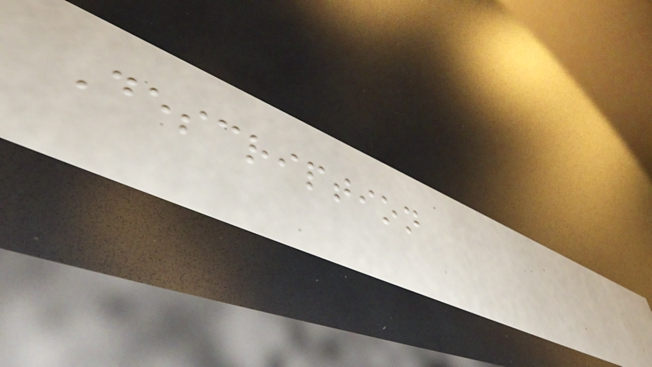Description
